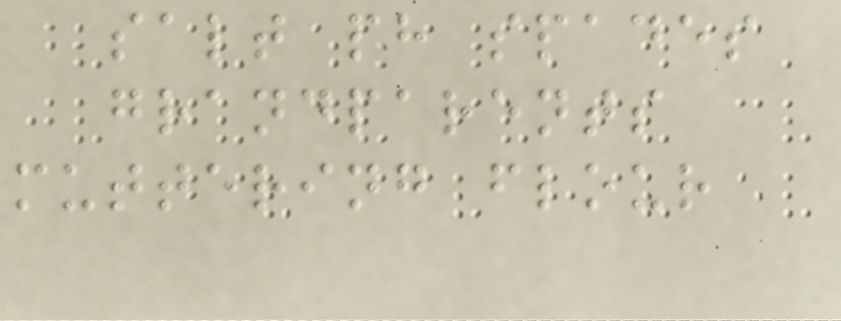salt ph spades
grandparents
muttering flour
